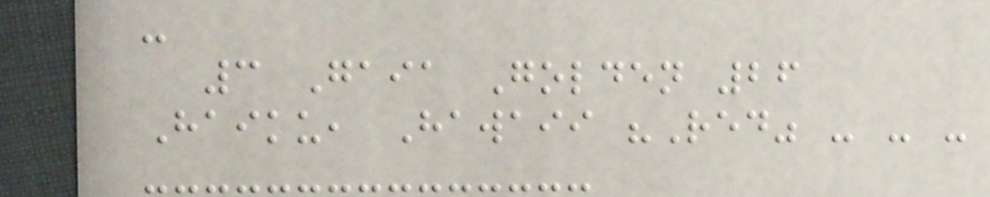-
3 Gaia Golden 26
Haiku, Hawaii "Red" - - -
